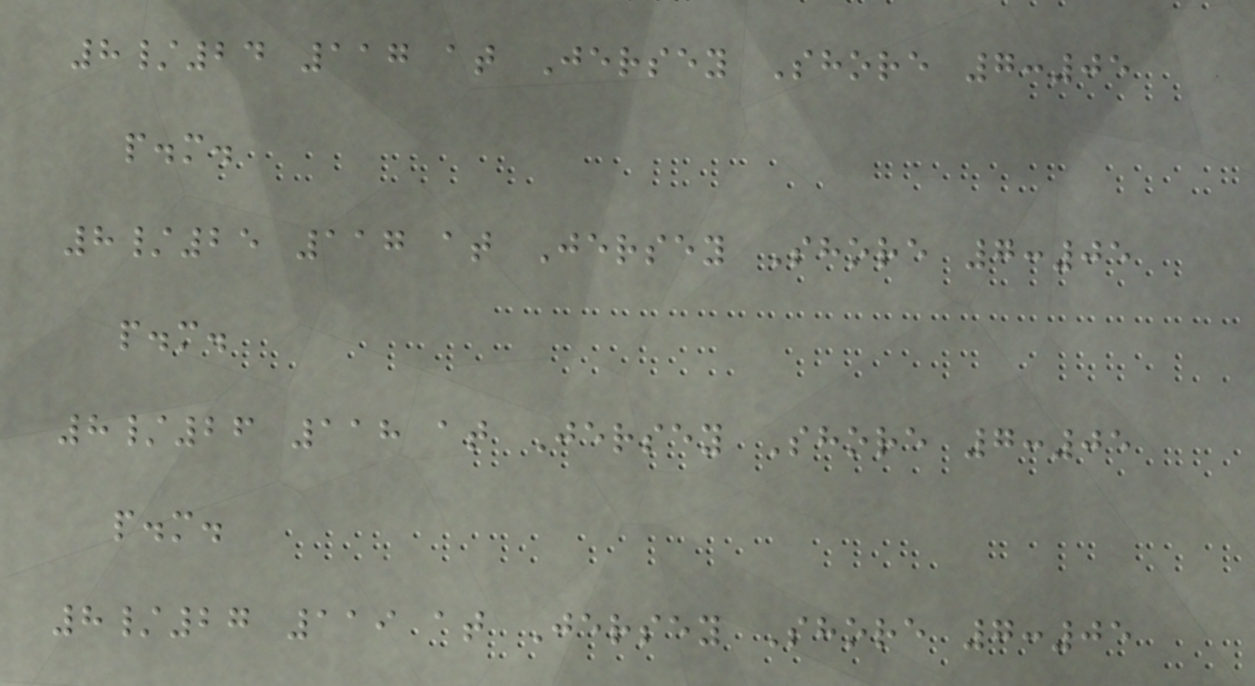8/24 117 at Jersey Shore 7:05
p.m.
8/25 117 at Jersey Shore 7:05
p.m.
8/26 118 at Jersey Shore 7:05
p.m.
8/27 119 at Jersey Shore 7:05
